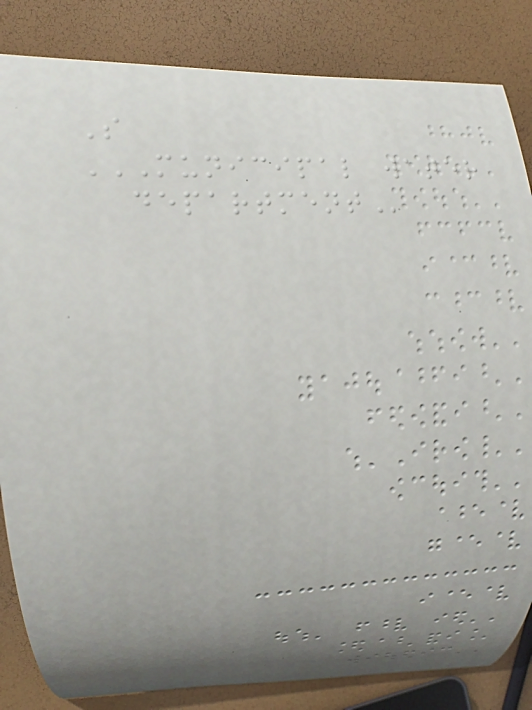S
MUNICIPAL WATER
DEPARTMENT
